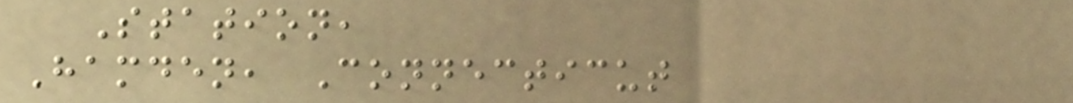Station,
Hamden, Connecticut
